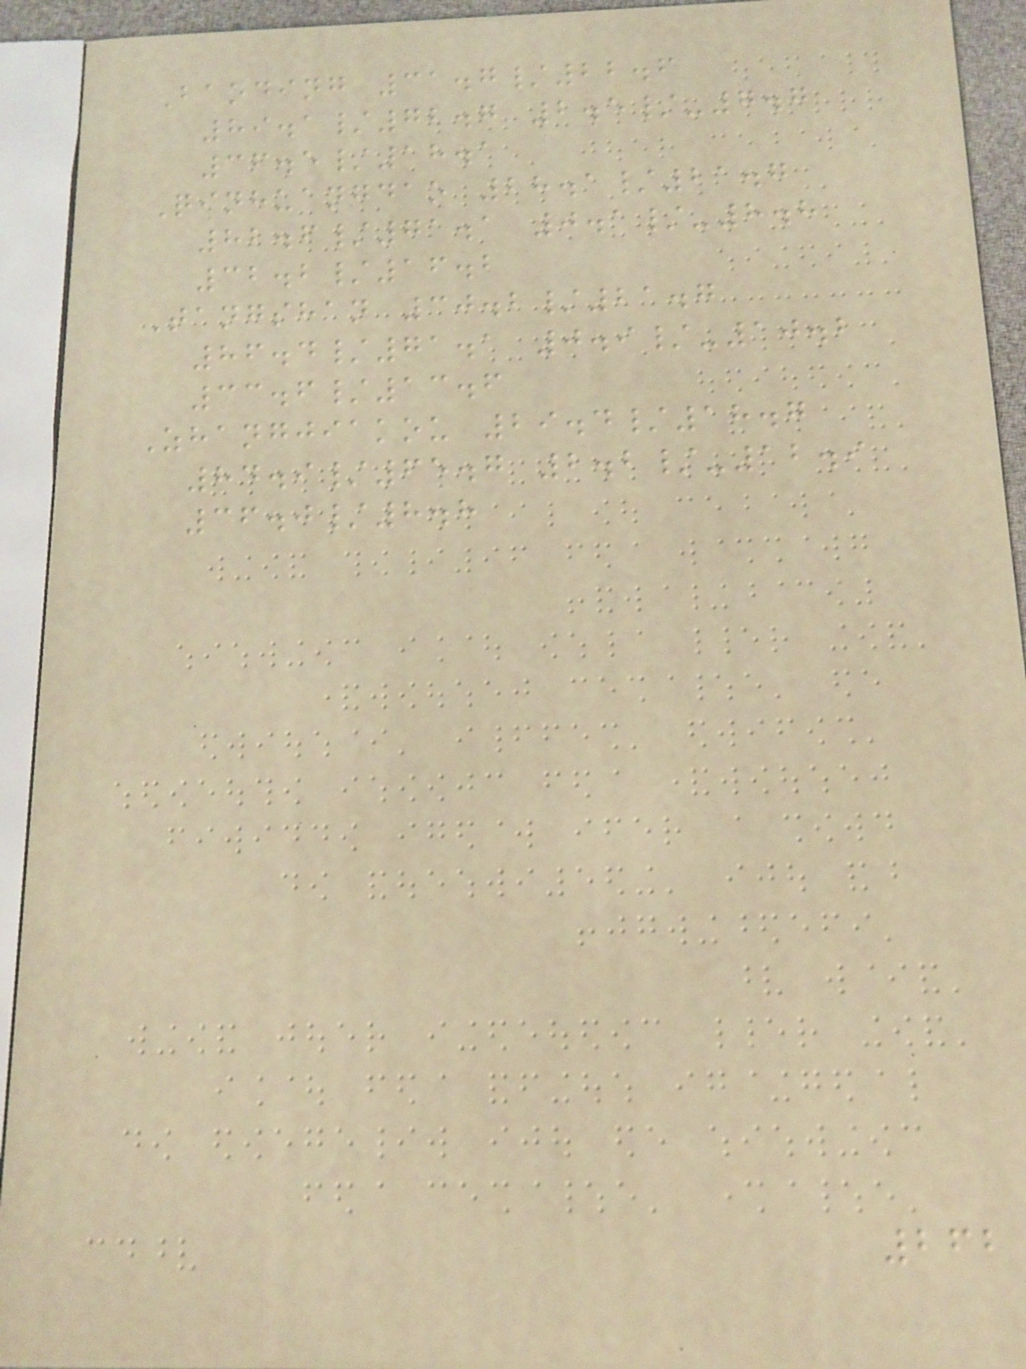Baoding 31.7/22.6
89.1/72.7 2.5/-7.7
36.5/18.1
Qinhuangdao 28.1/21.7
82.6/71.1 0.1/-8.8
32.2/16.2
Tangshan 30.2/21.7
86.4/71.1 0.9/-10.2
33.6/13.6
Zhangjiakou 29.4/18.7
84.9/65.7 2.2/-12.9
36.0/8.8
262
